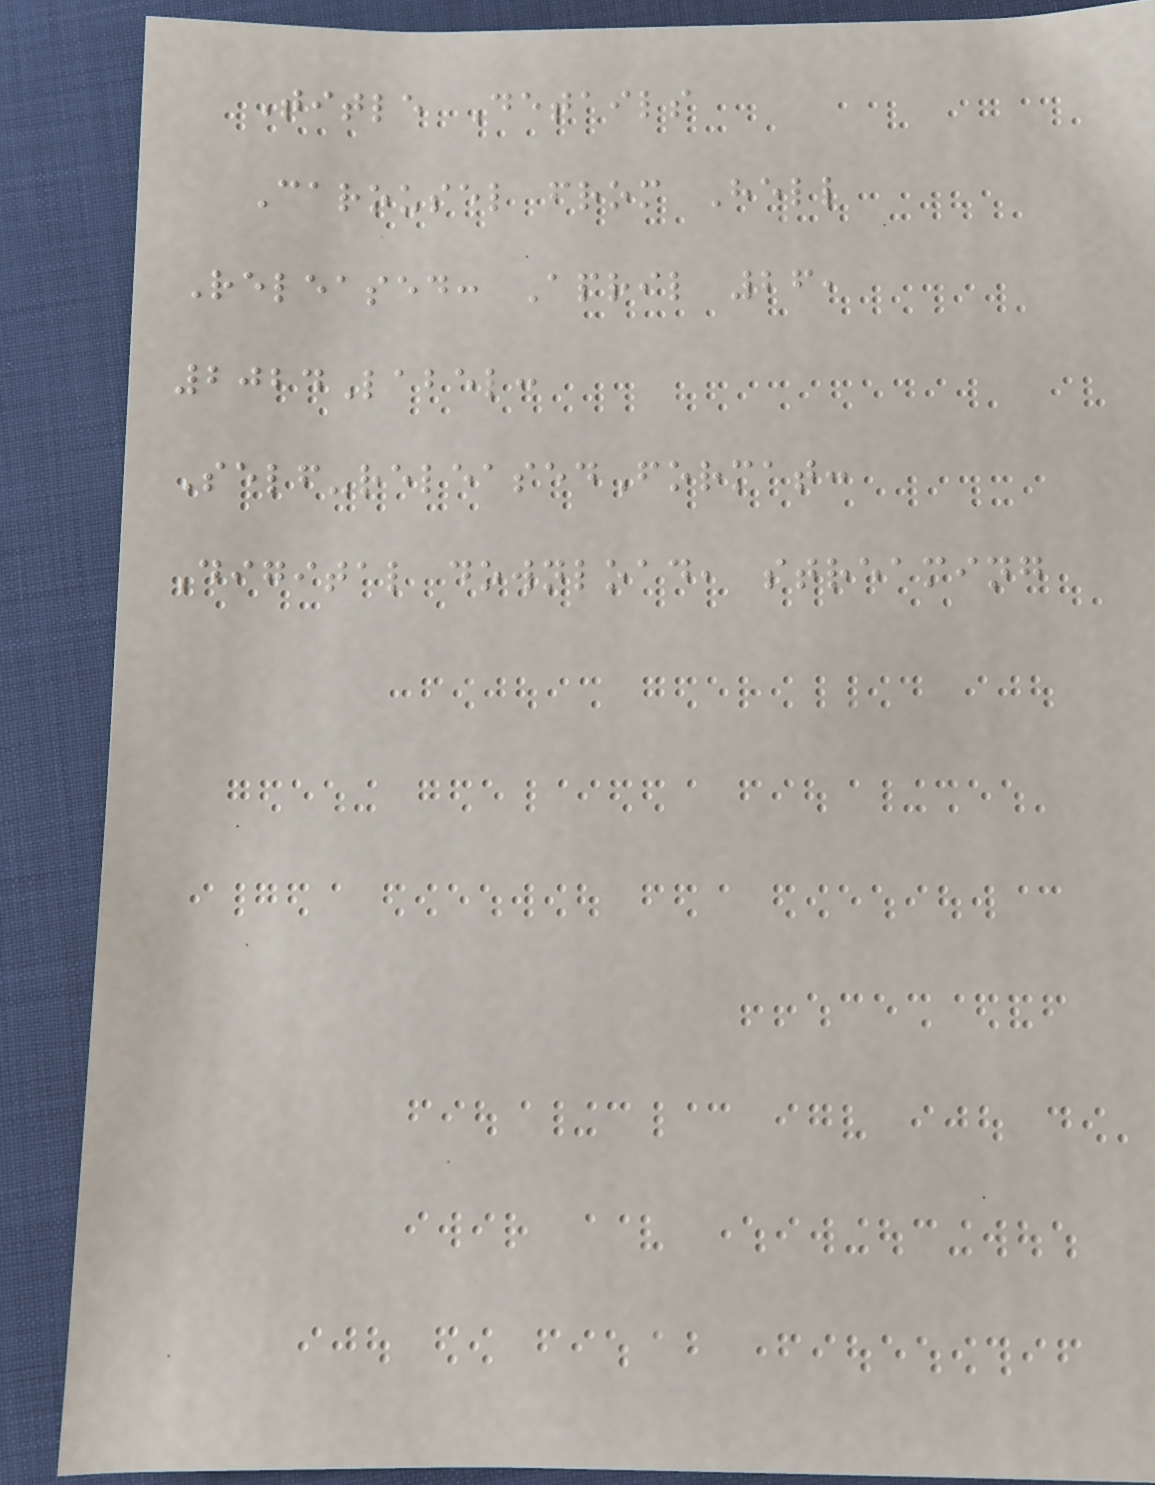Title Details
Carousel from Hell
Released: April 26,
2024Label:
Self-releasedFormat:
Digital download, streaming
